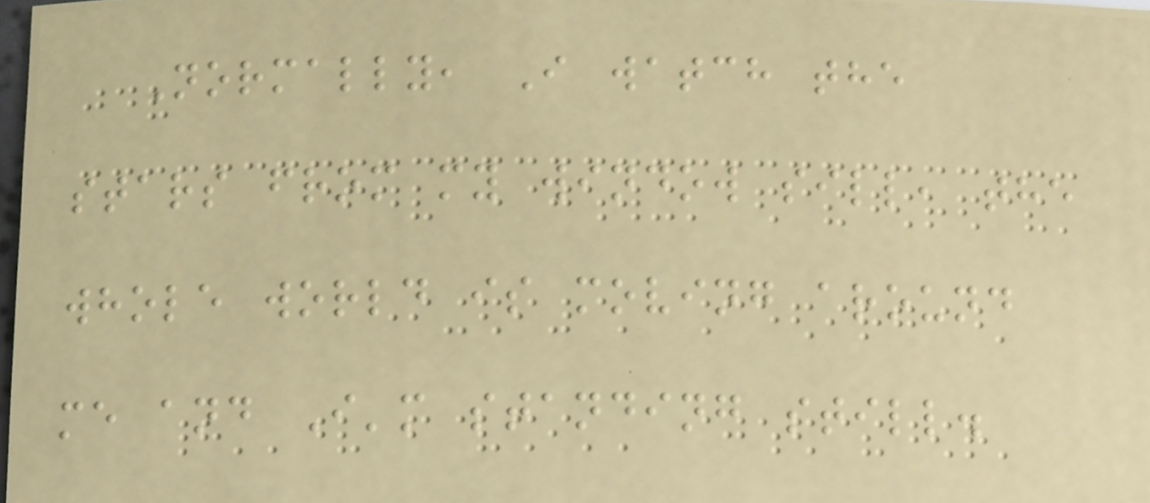Normally, I watch the
stars from my window sill, the
whole world is moving around
me and I'm standing still.
